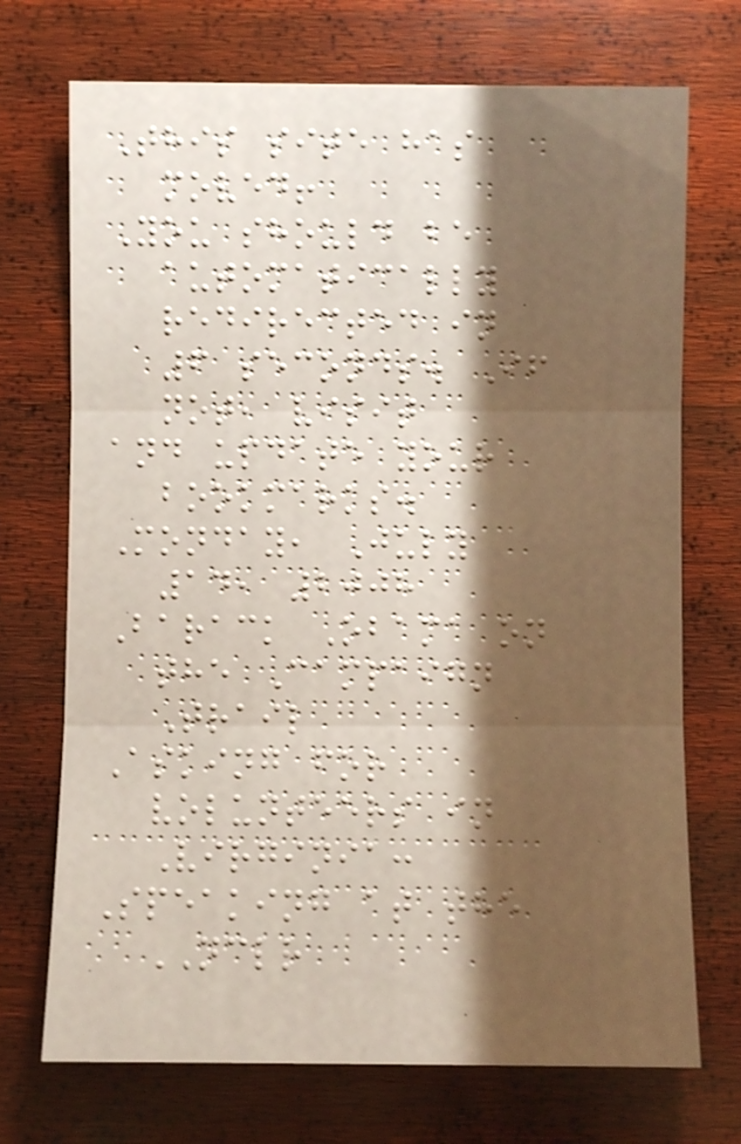This site has
moved!
You should be
automatically
redirected in
6 seconds. If
not, visit
and update your
bookmarks.
Monday, July
14, 2008
Barack Obama on
the Campaign
Trail
Asking for
volunteers in
Virginia:
Speaking at the
NCLR
